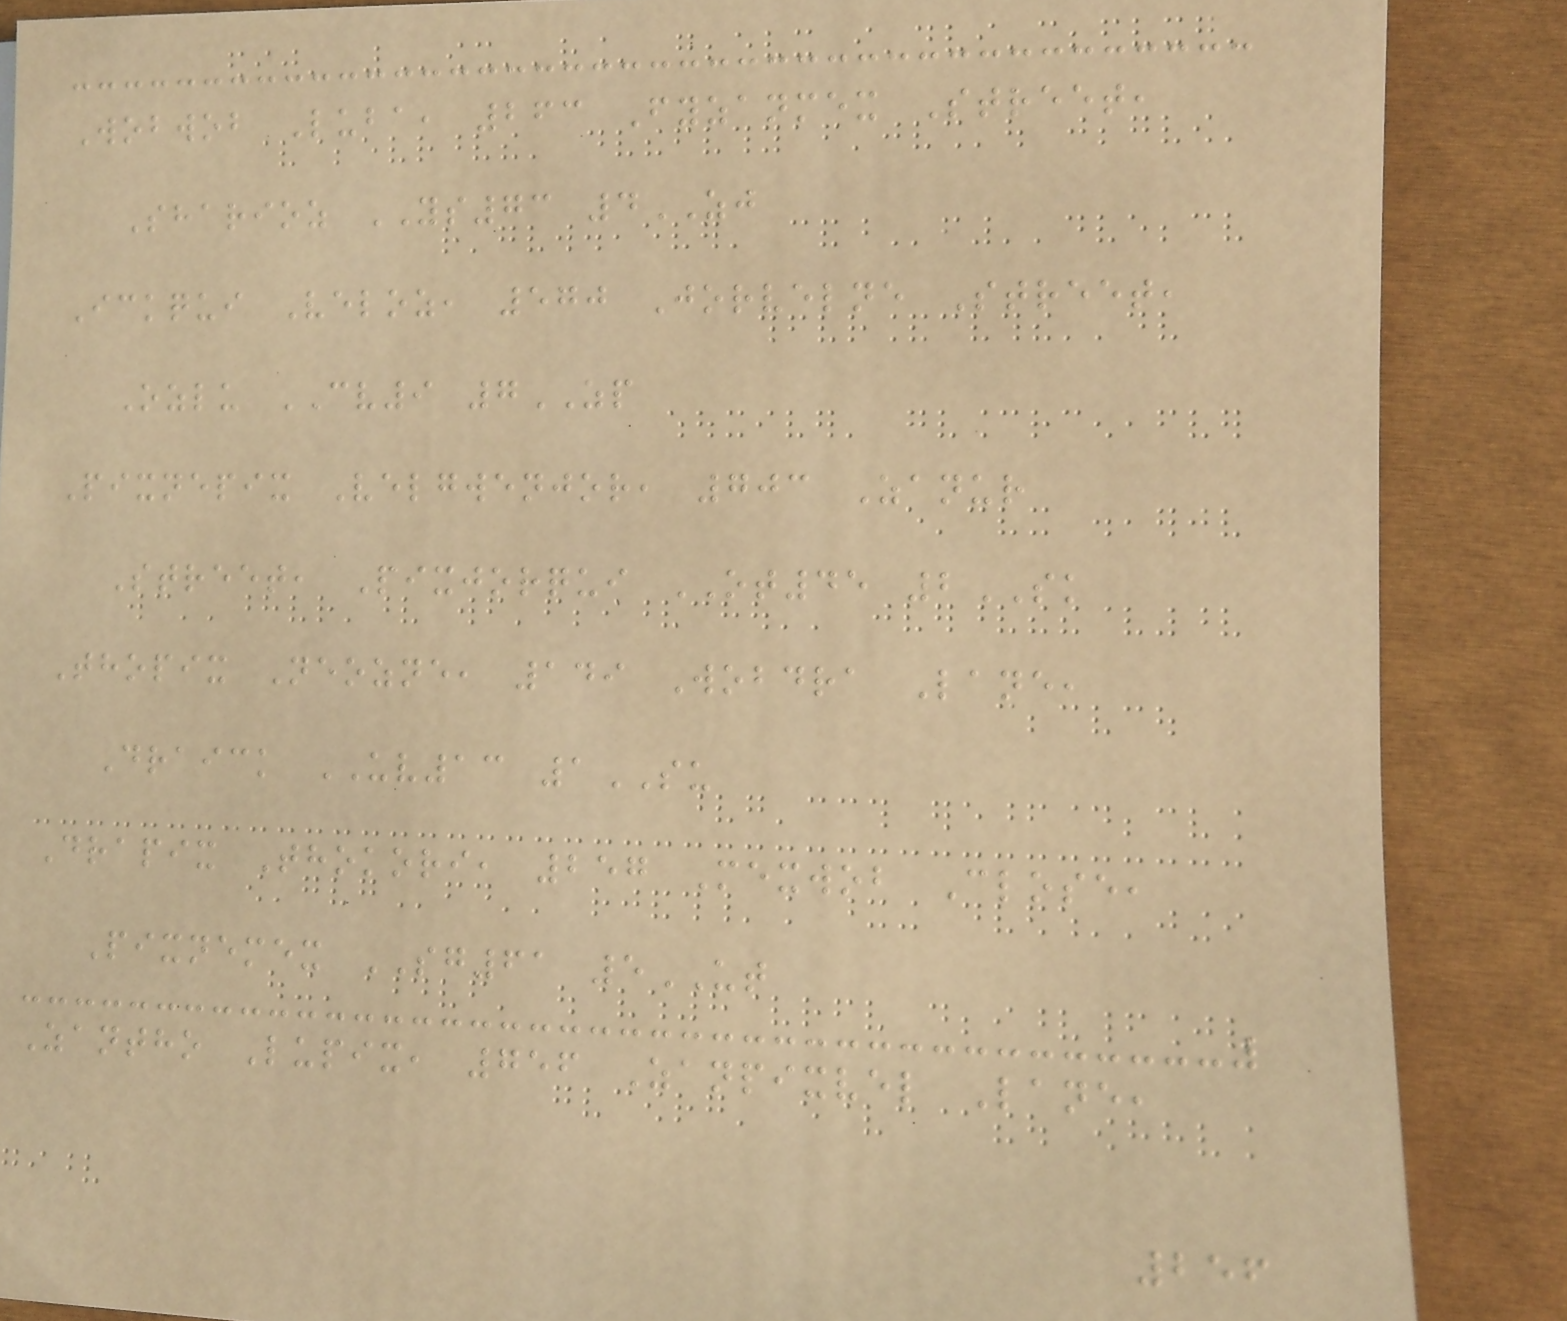Wobwob Luba, 263 Fyzanmex Street,
Sharioz YS73 4ZJ
Ickqui Veloz, 570 Jorvelne Street,
Ozlu CV9 7ZP
Pixnepix Velgwenjor, 703 Zanur
Street, Pixjorqui OT45 2SK
Thopix Neozne, 149 Wobdra Lane,
Draick UV13 1SU
Drapix Thokori, 257 Mexwob Close,
Pixnemex SG61 5UT
Zantho Lupix, 756 Zanpixvel Lane,
256
